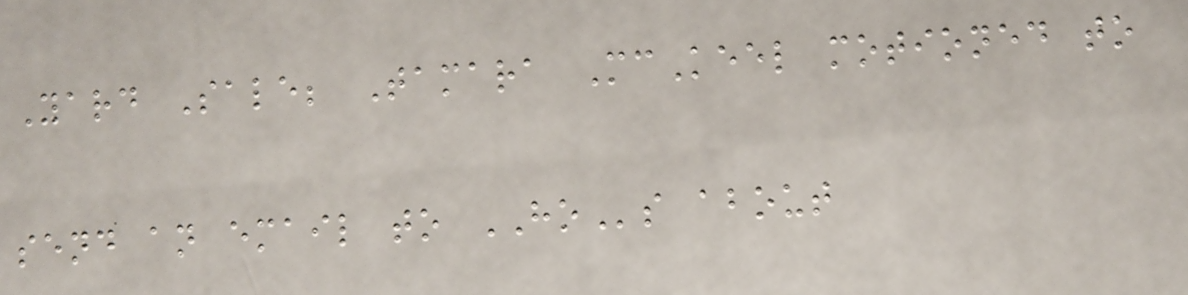Yard Sale; Tamara McKeel motioned to
send an email to HOs about
